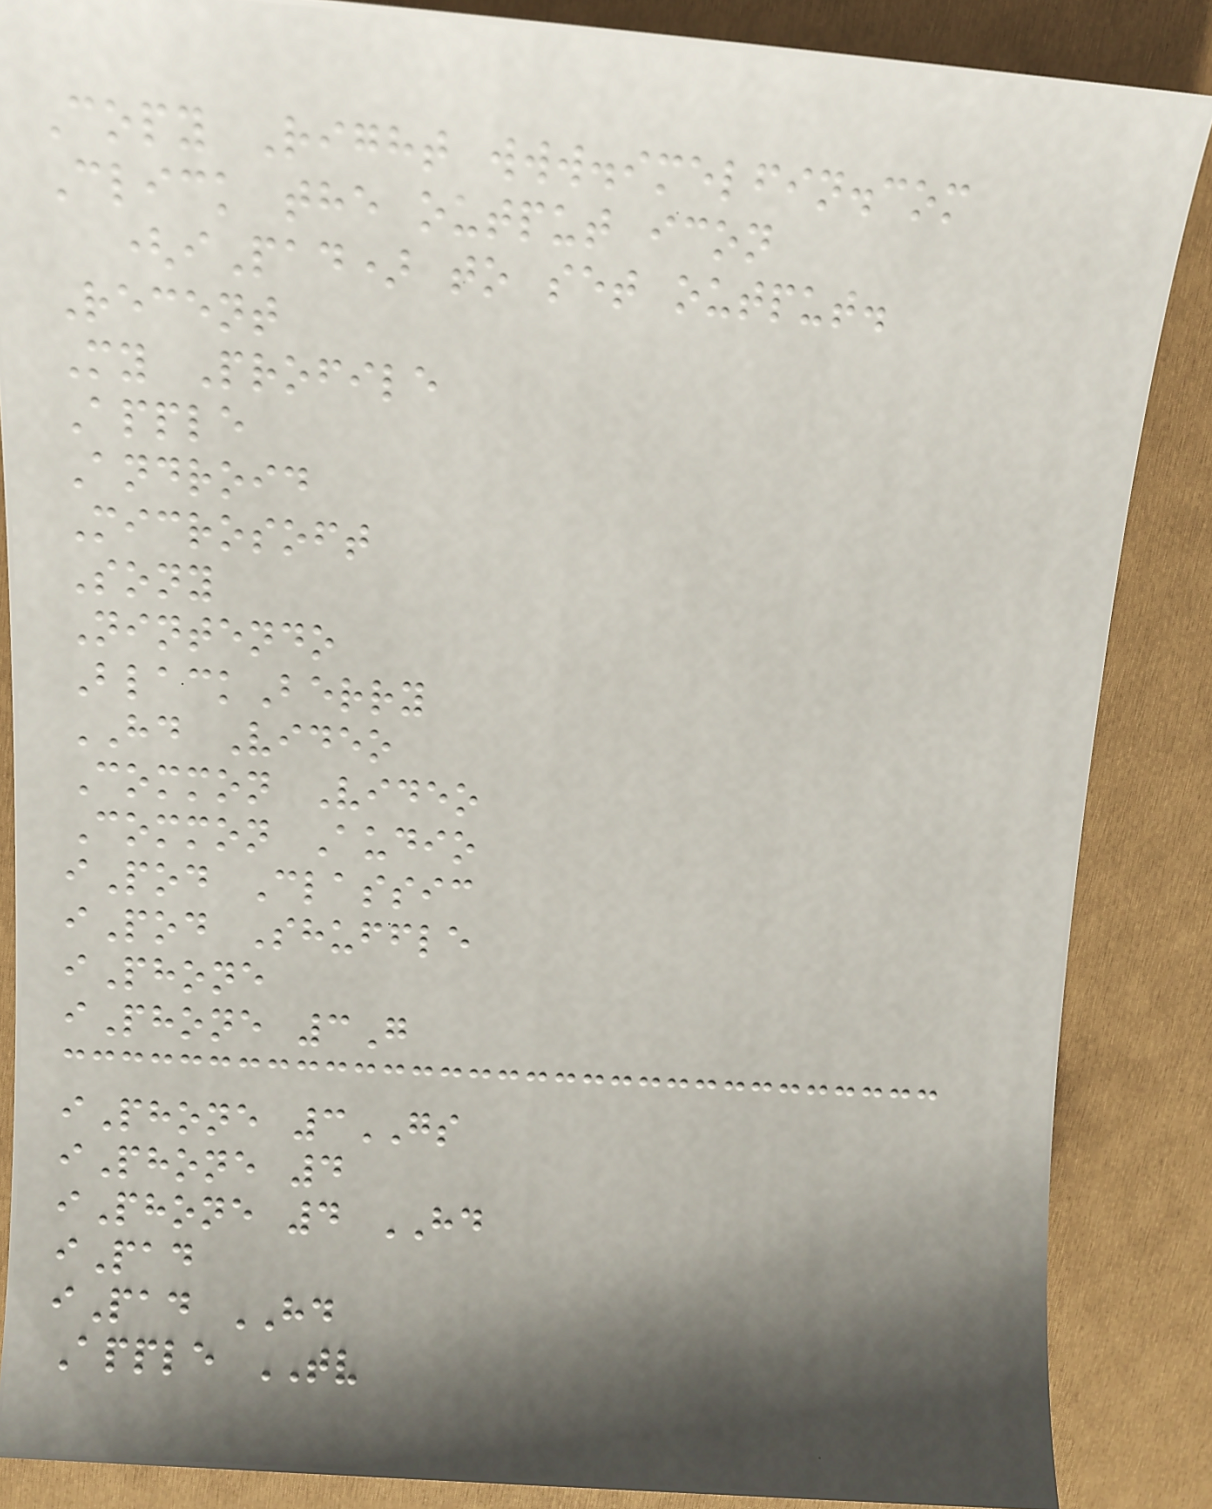Copy Right www.imelfin.com
Click the output icon
(iPad) to set output.
Recent
My Profile
Apple
Android
Microsoft
Sony
Nintendo
BlackBerry
HD Video
Common Video
Common Audio
iPod Classic
iPod Shuffle
iPhone
iPhone 3G
iPhone 3GS
iPhone 4
iPhone 4 HD
iPad
iPad HD
Apple TV
